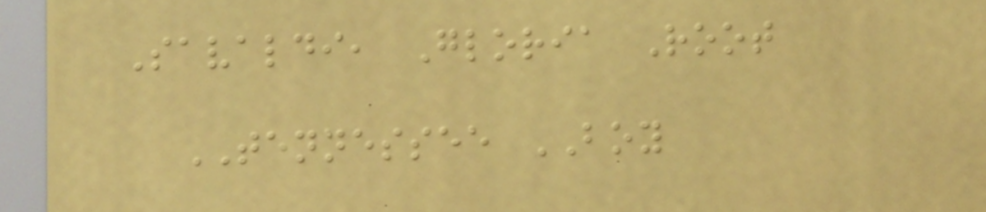Savaldi, Gloria Root
TENNESSEE BOY
